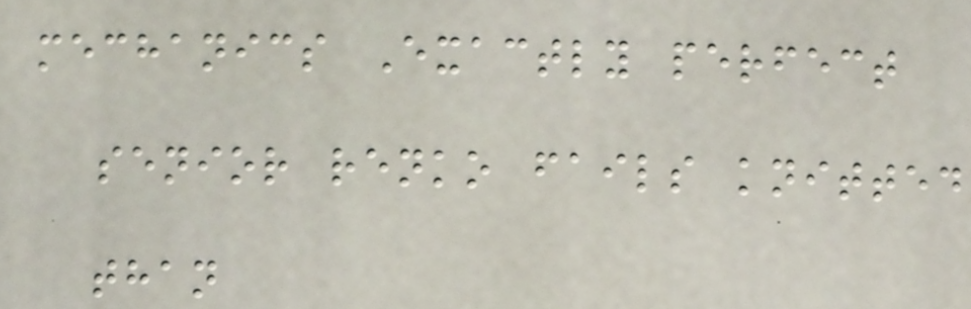mechanics Exactly perfect
senior renko fails knitted
than
